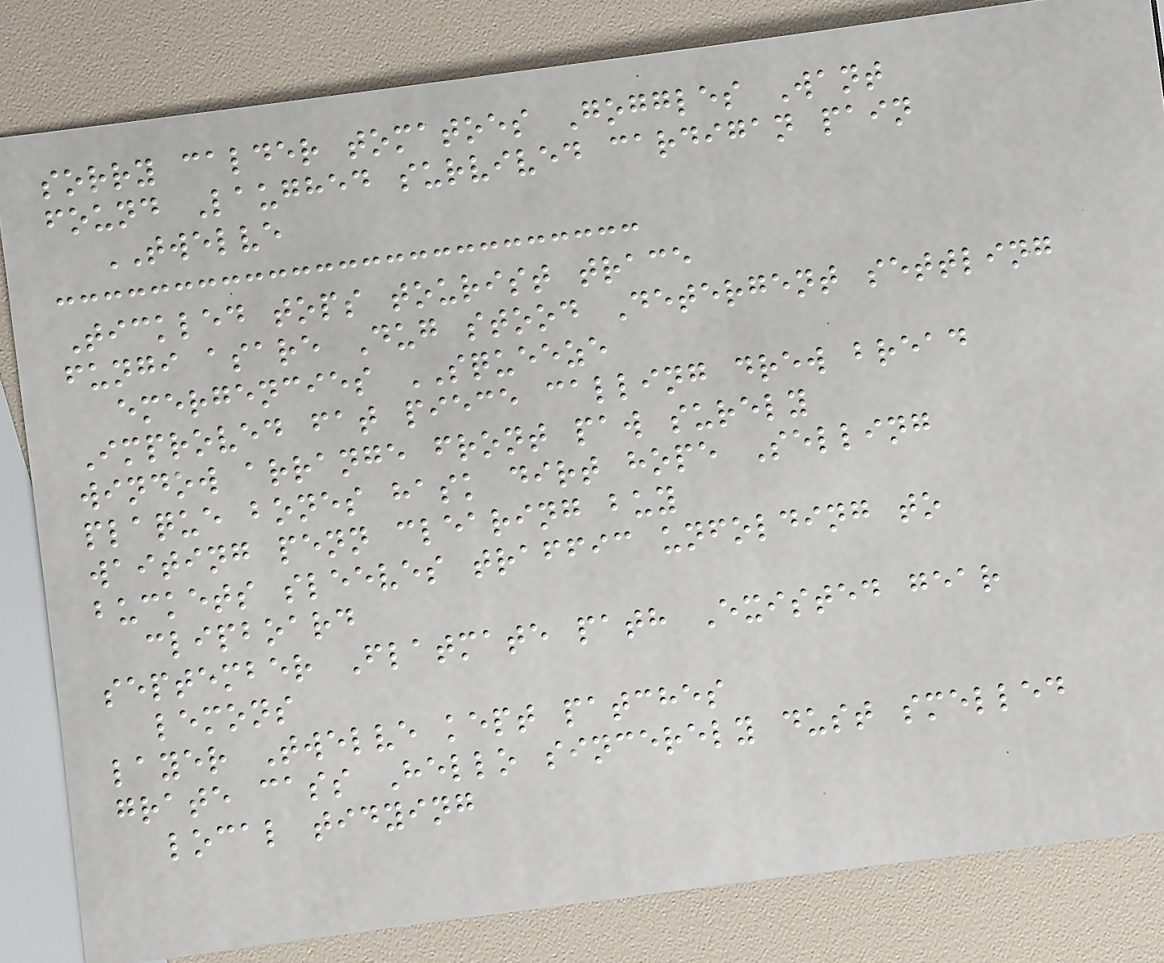sorry calder tomatoes Goggles Want
found Laughed survived cardigan pain
TWELVE
Tickled tops tourist trace
fungi asare Dug stood Detergent settling
emergencies SQUEEZE
Improved fat piece calling drew bread
window arrange front paw surely
plaque bones hask dirt hope Selling
waiting penn clearing buy
buckets sleeves traffic unfolding to
clipboard
september Flatmate path Existed gear
lemons
layer Twelve kept patches
grate cass Hello sincerely dust smelled
local tidying
